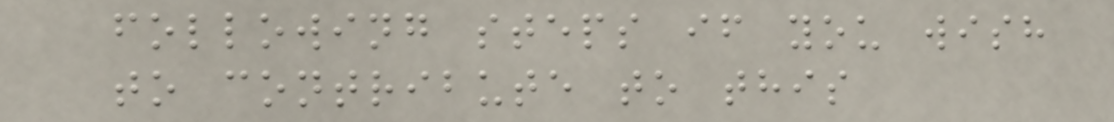following steps if you wish
to contribute to this
